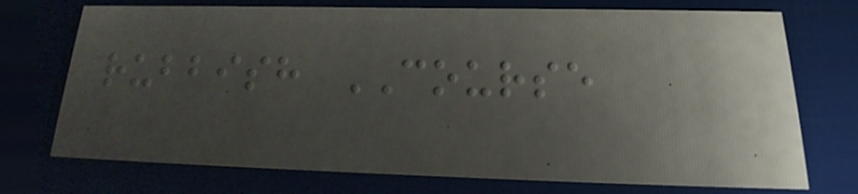rubbish COURSE
